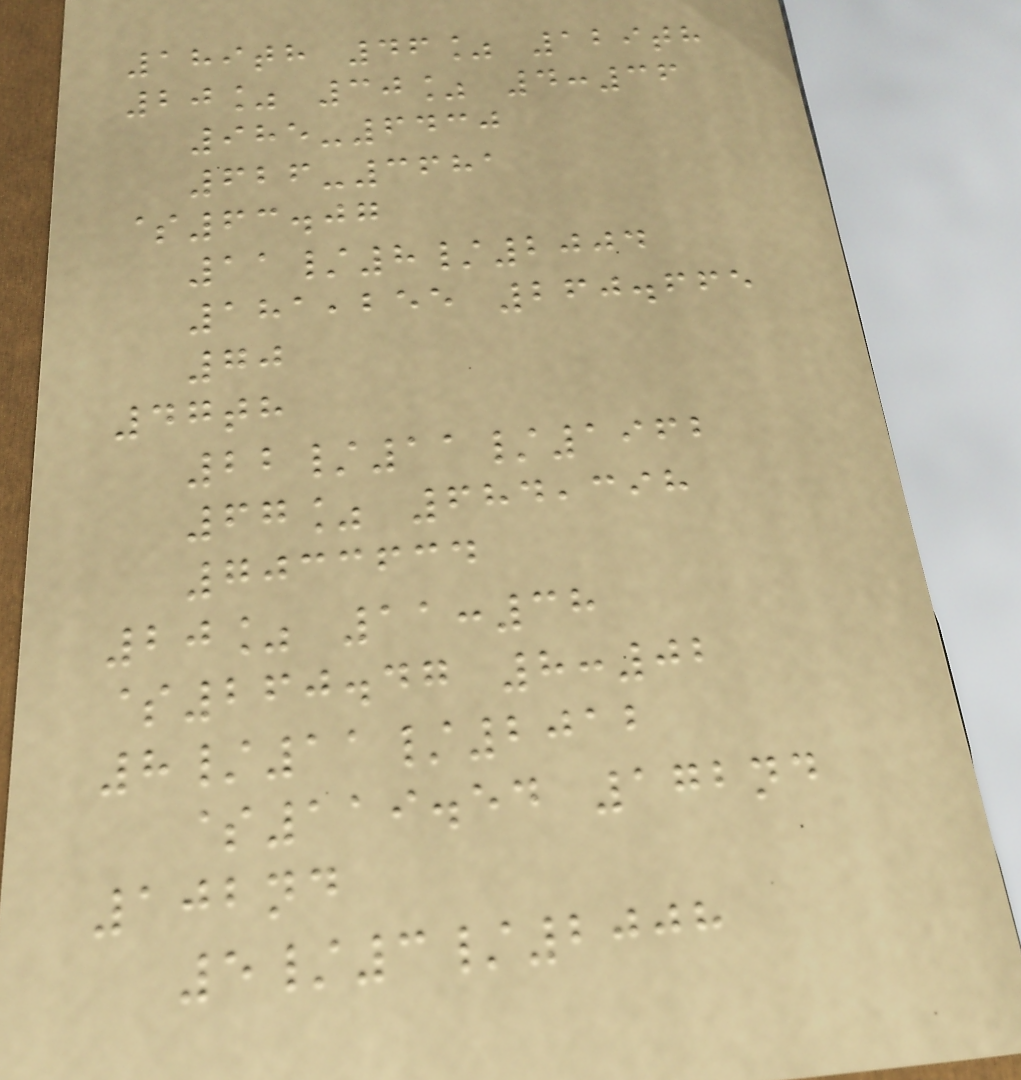189th 46% 129th
20% 30% 4:36
985-6430
626-3681
$63.07
11/8/2004
181,255 260.665
70
47th
22/11/1962
67% 684,398
7033634
20% 11:38
$260.47 8:02
8/11/2012
$119.54 172nd
102nd
5/3/2008
